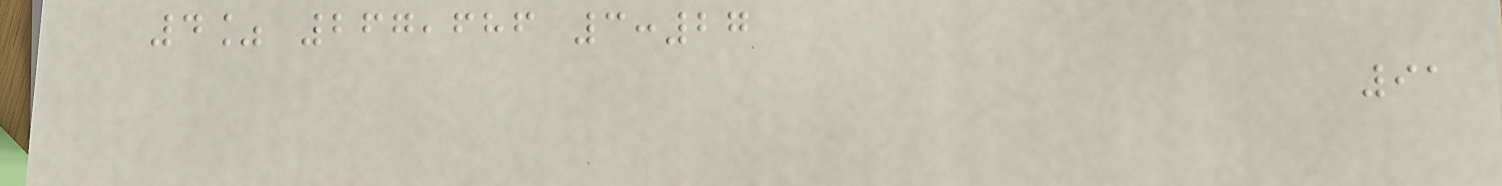4% 267,686 3:27
91
